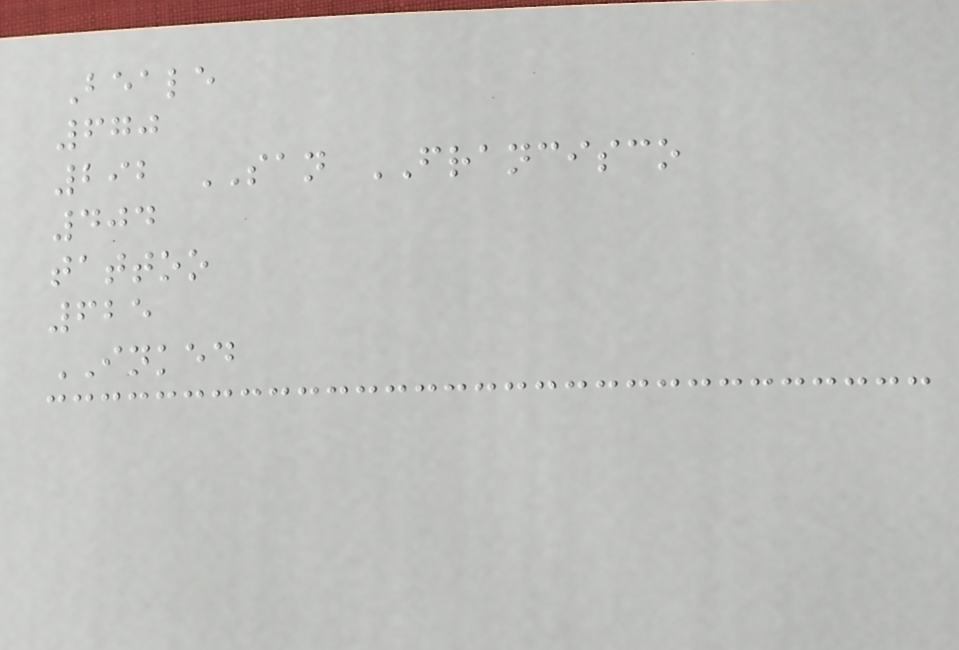Beale
670
292 SAN FRANCISCO
404
tattoo
625
INKED
